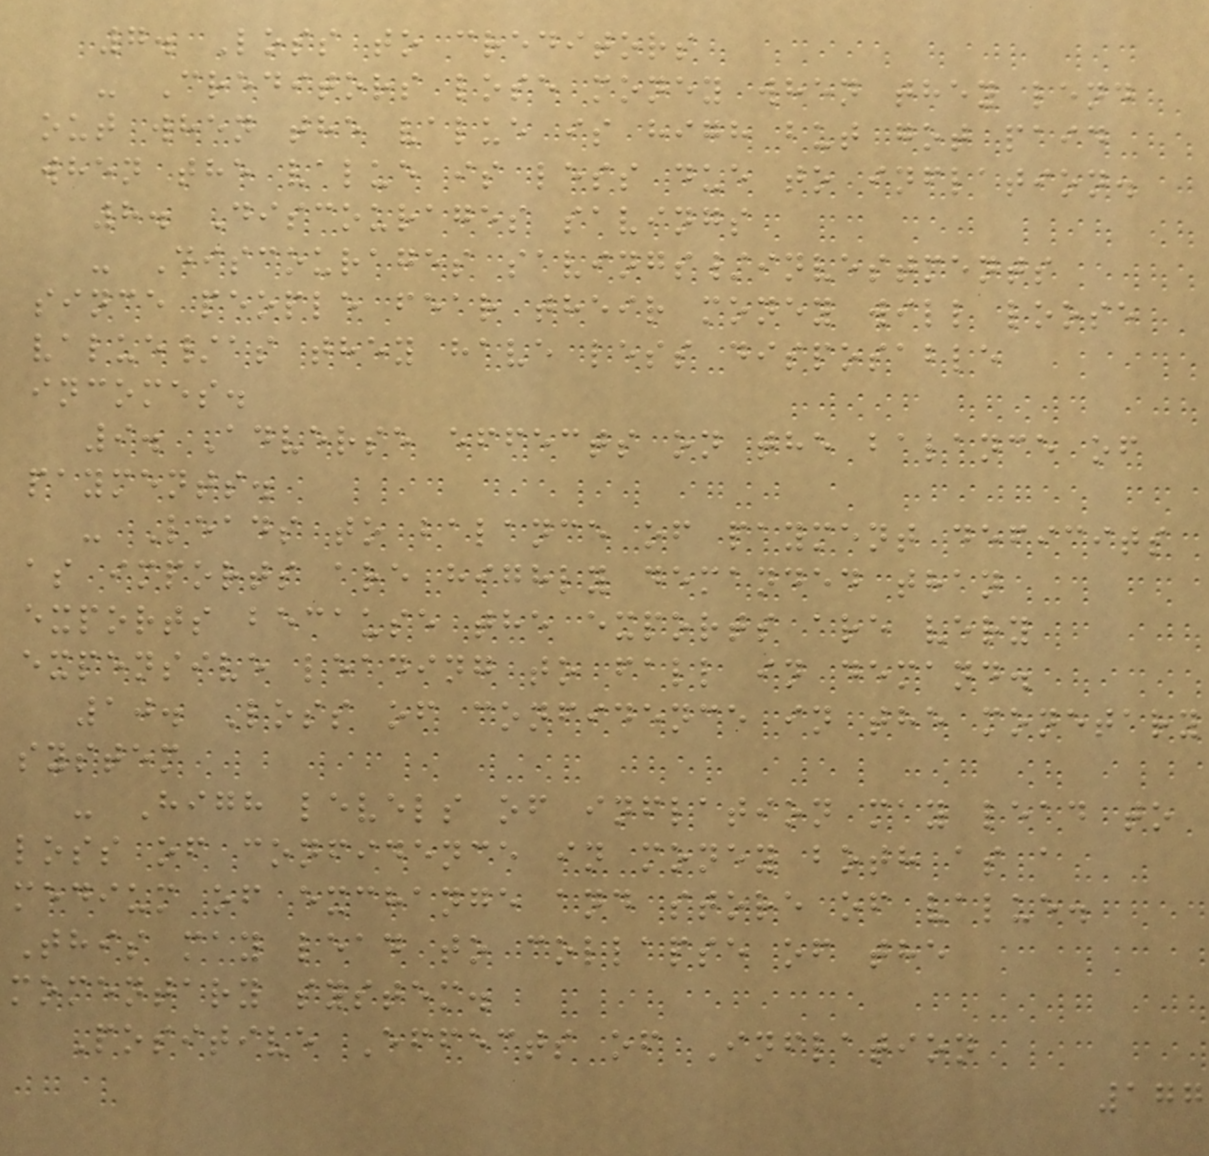7. Loss to creditors
- Creditors lose money when they lend
out when the value is high but got paid
when the value is less due to inflation.
8. Discourages savings
- Discourages savings/investments
since people fear their money will loose
value/as they have less disposable
incomes.
9. Adverse effects on the balance of
payments.
- Leads to balance of payment deficits
as imports are highly demanded than
exports because the exports are very
expensive leading to fall in demand.
10. Loss of confidence in the monetary
system
- High levels of inflation may lead to
loss of confidence in money both as a
medium of exchange and store of value.
This may lead to collapse of the
momentary system.
Positive Effects of Inflation
177
